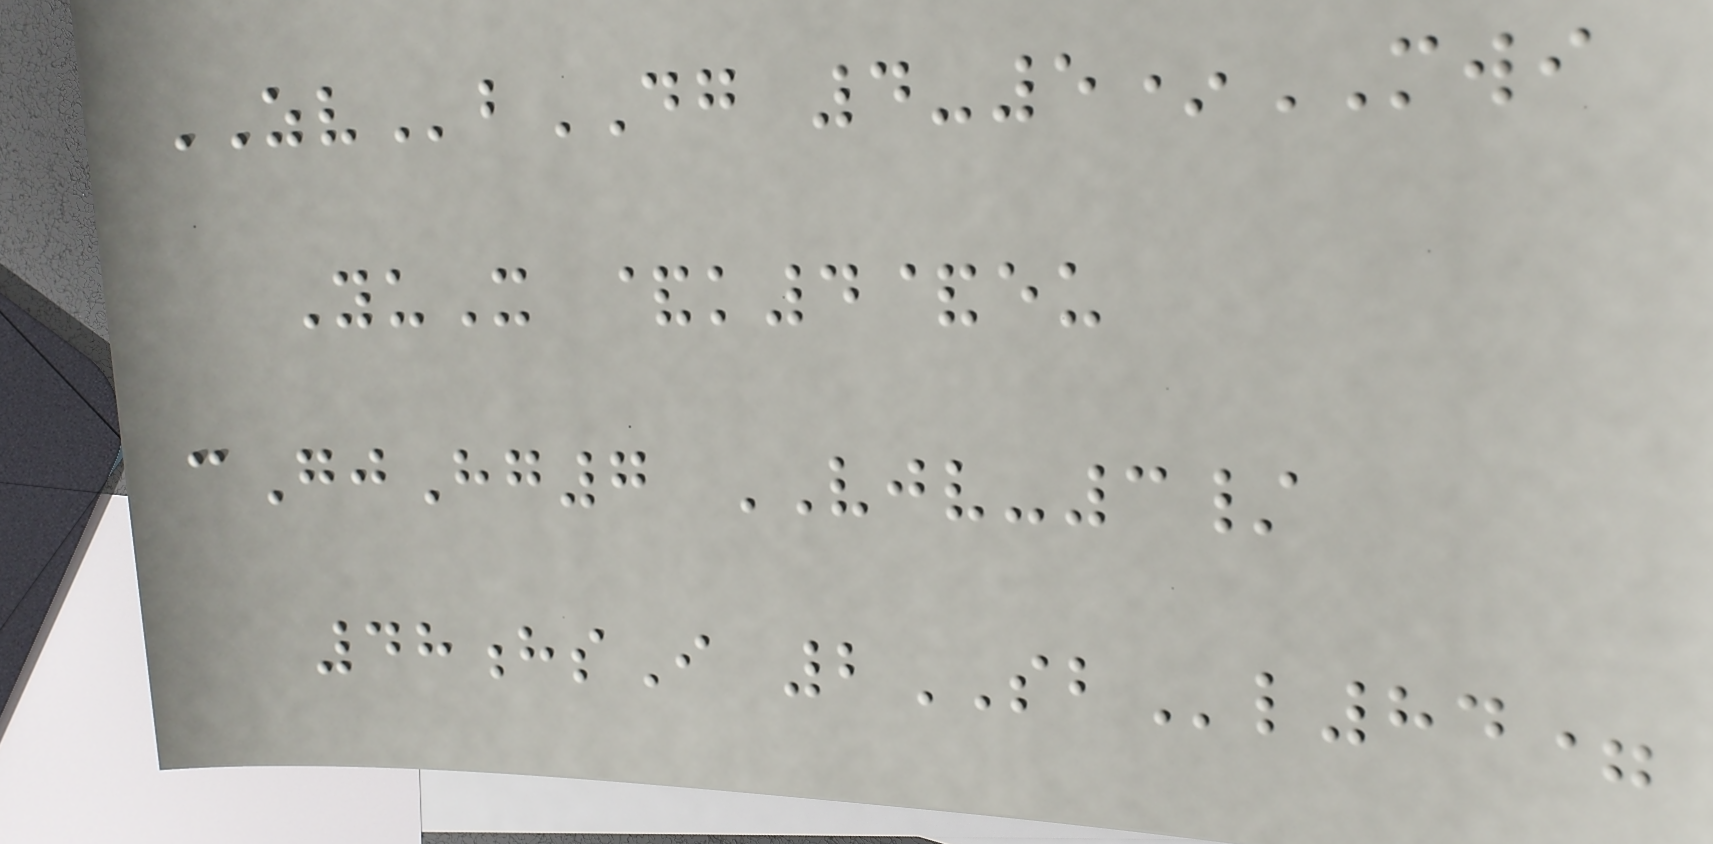ZVbDG 4-5*MWI
YuX &k4&eu
cGjHg7 VJV-3/
48hsI 2SBl84=
